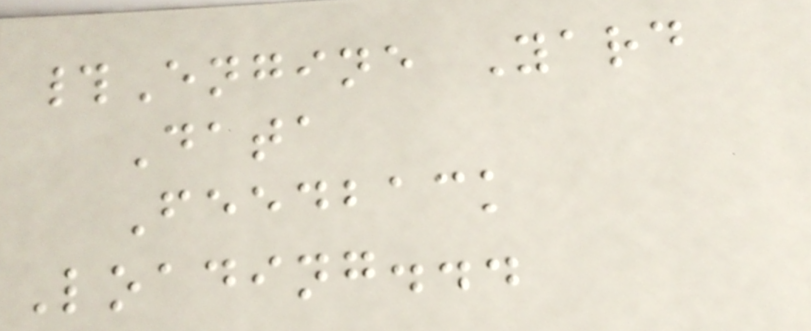#Engine Yard
Data
Feedback
Loading...
